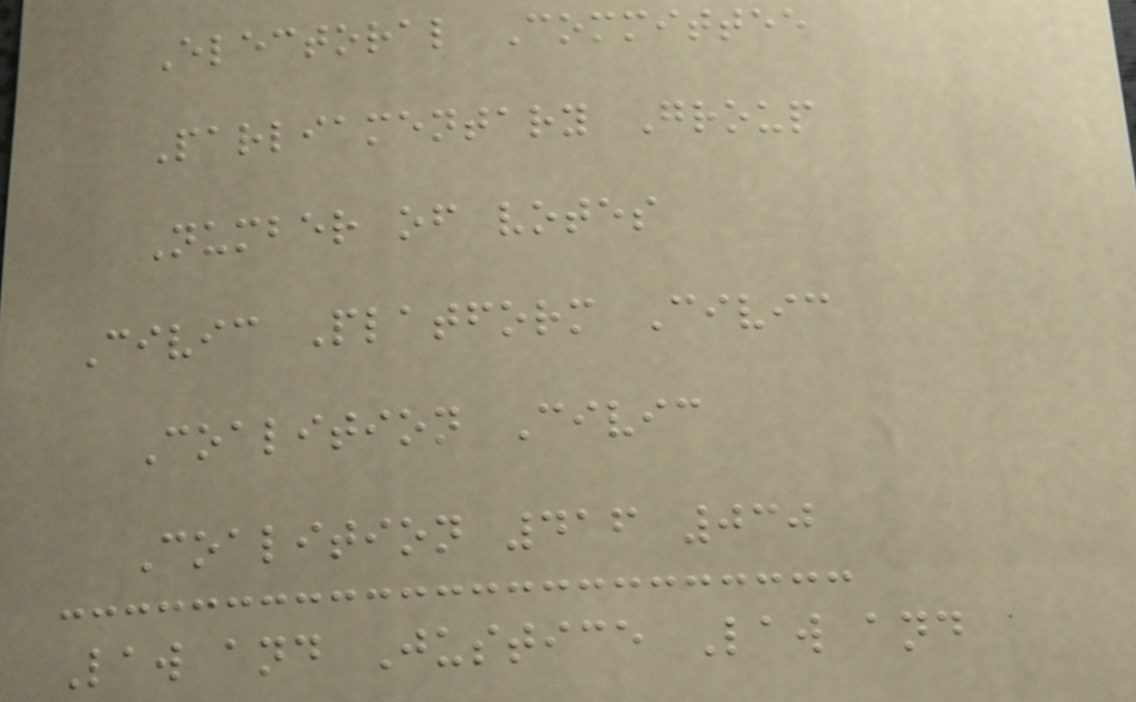Electoral Committee
Parliamentary Group
Number of votes
Civic Platform Civic
Coalition Civic
Coalition 416 030
Law and Justice Law and
